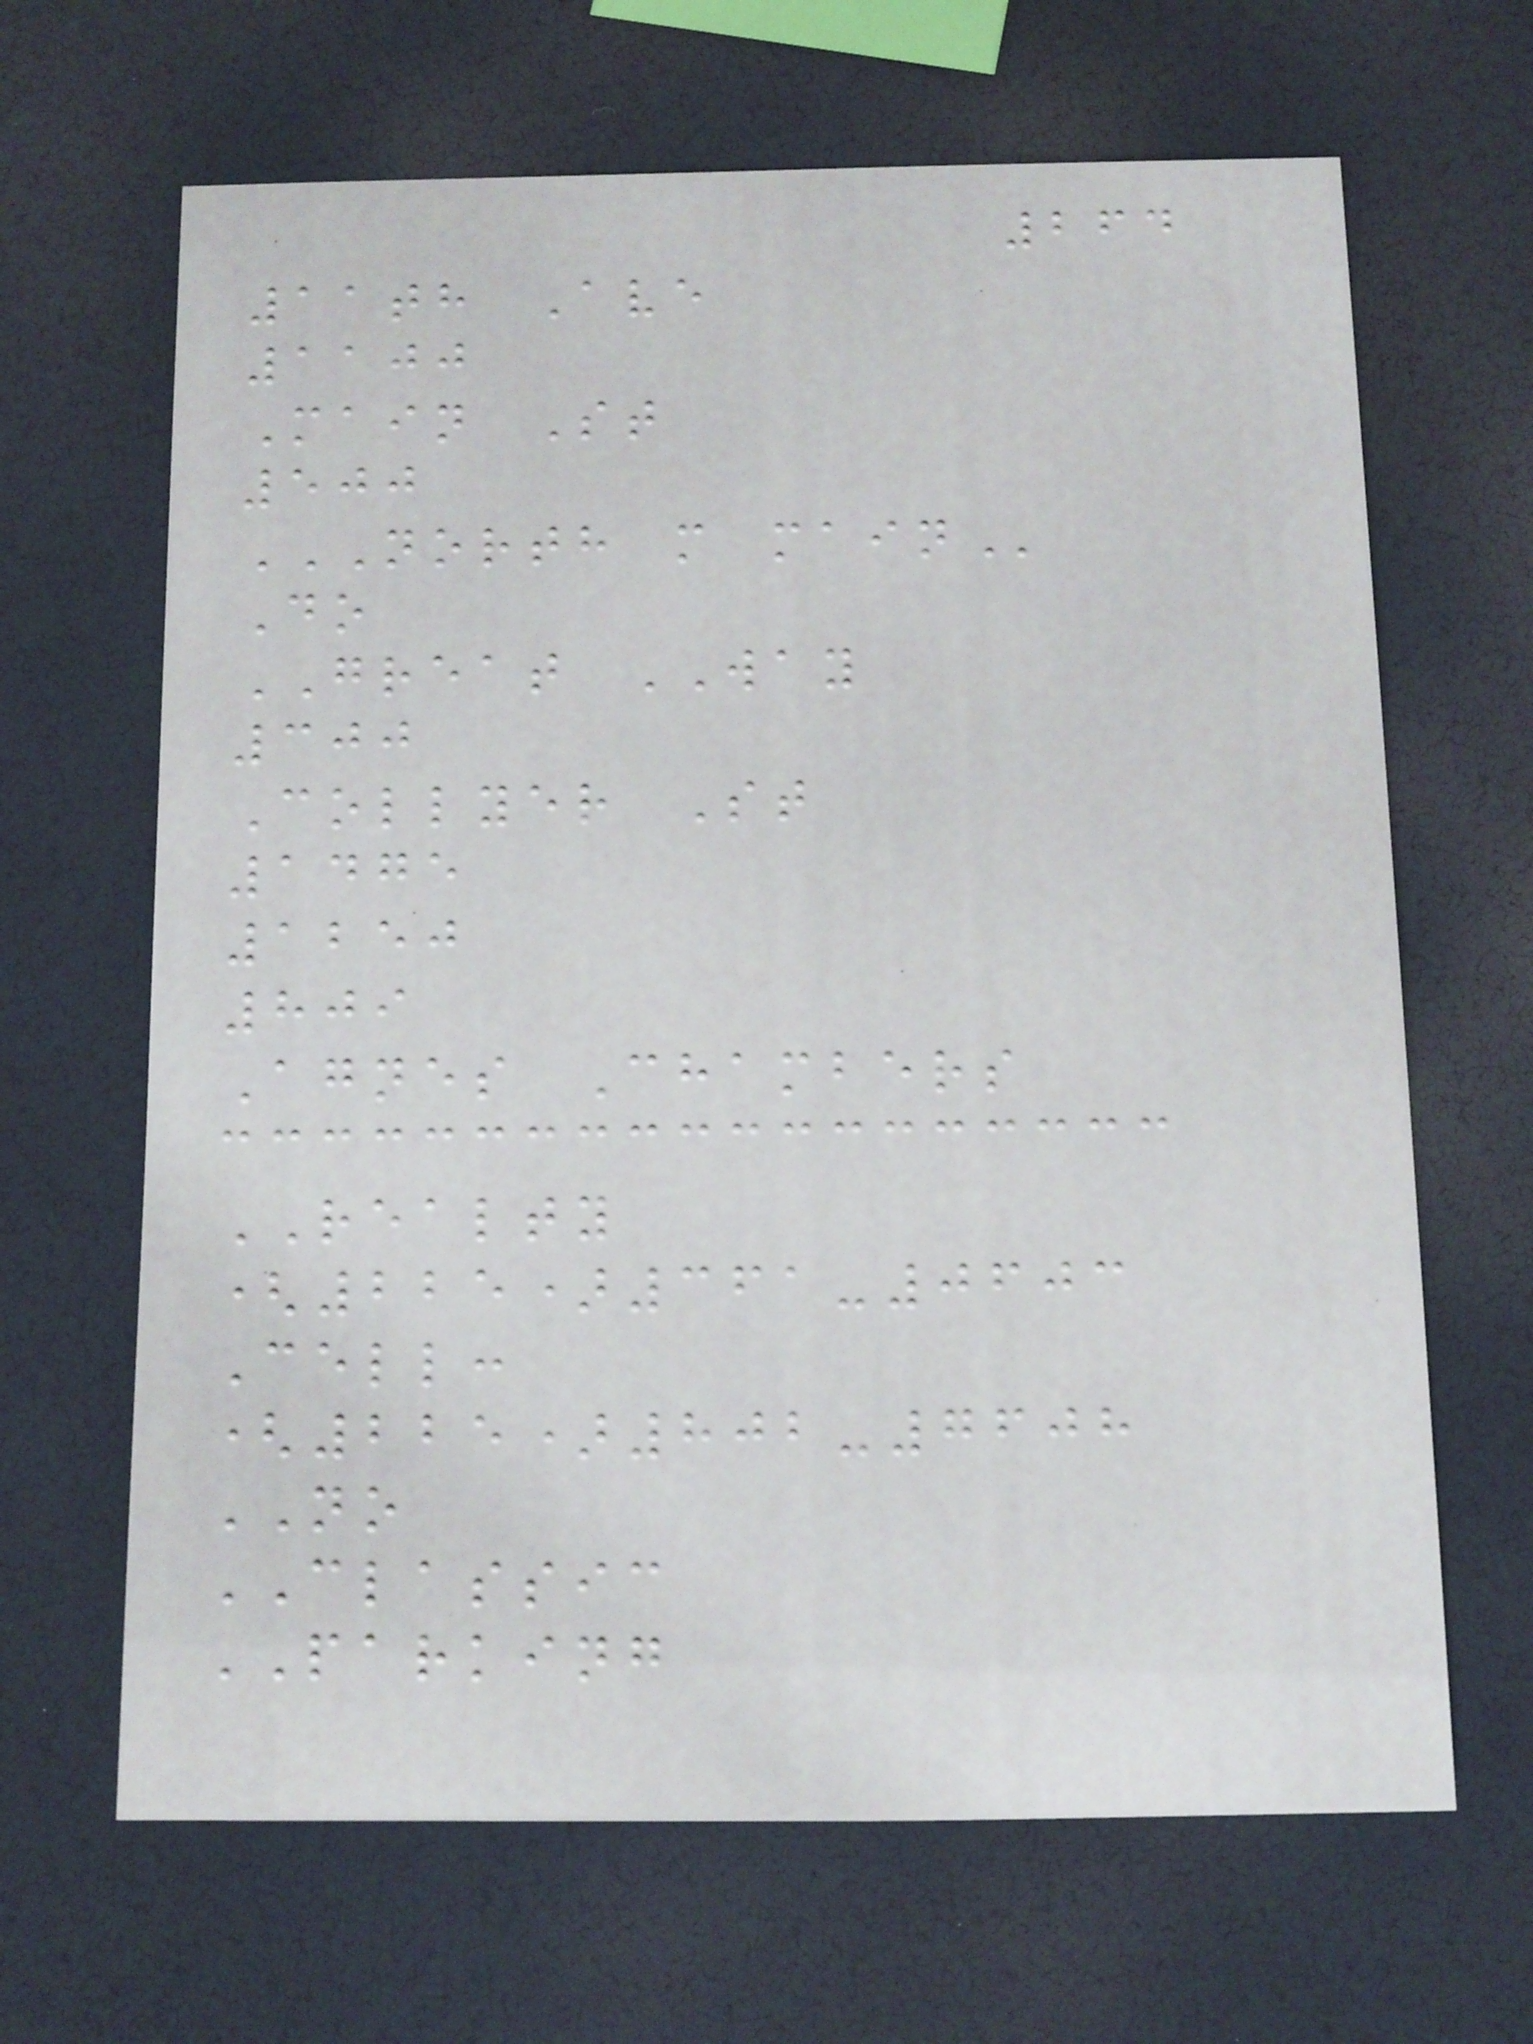264
11th Ave
1100
Main St
500
NORTH M MAIN
Do
GREAT WAY
300
Collyer St
1475
1250
809
Agnes Chambers
REALTY
(225)361-0603
Cell:
(225)802-7608
NO
CLASSIC
PARKING
